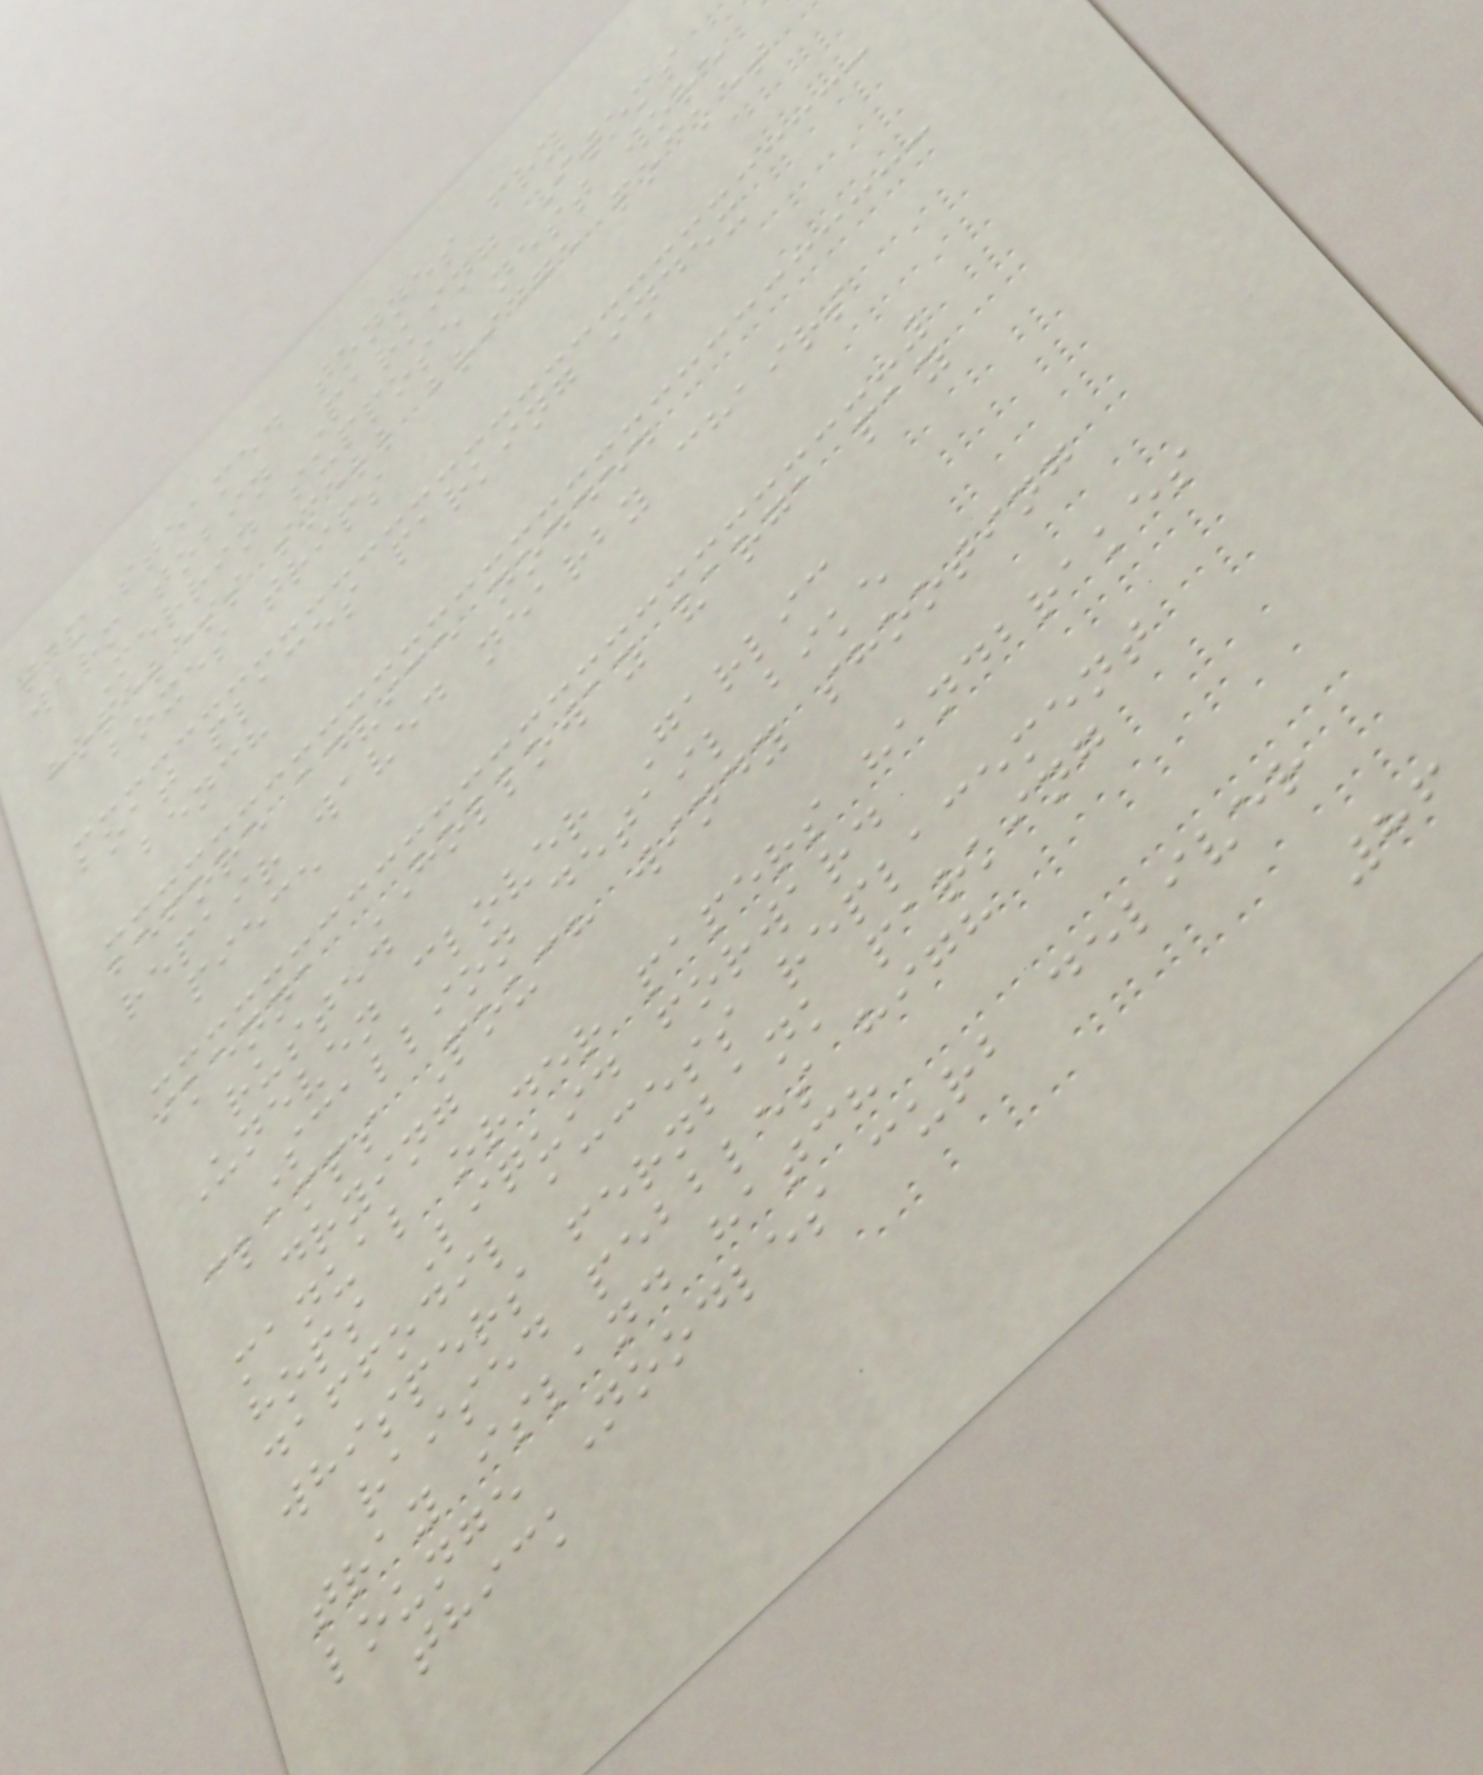tam steamed tonnes fry
warm tobin Parking Items
Merrin suppose nest wore
hopeless smell bridge pocket
boxes trips
boat places parking index
bench
before advice nodded
repair waved nearby chairs
piece
ikenna HOLLOWAY varga pay
rusted
Uneven clover Garlic
Scallion detail bike
clamps Pouch windy shooting
drying
manual order papers handbrakes
hops Liquid forward
daffodil access replacement
whispers fernbank parking
raised pebbles high
tray island hatch
lounge Noodles curb deliver
thick
86
